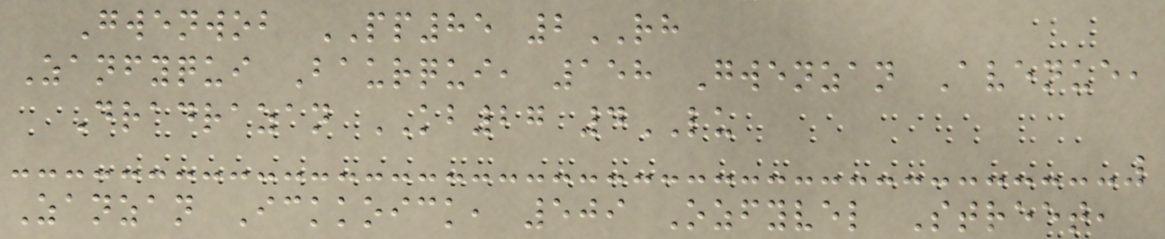Gwenwob PP85 2RH
Zanfyqui Baurqui, 158 Gwenzan Avenue,
Dradrazan KB27 4LU
Zanzan Ickkoick, 509 Ozfyvel Street,
